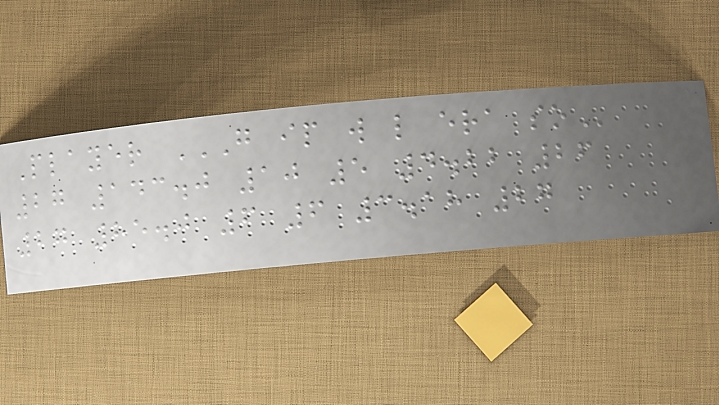Player G IP W L ERA SO
27 143.0 10 5 4.22 26
27 85.0 6 6 3.18 27
